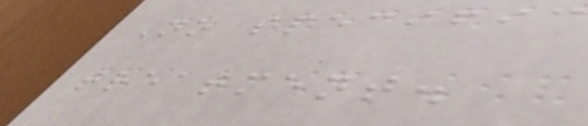No specific
treatment.
